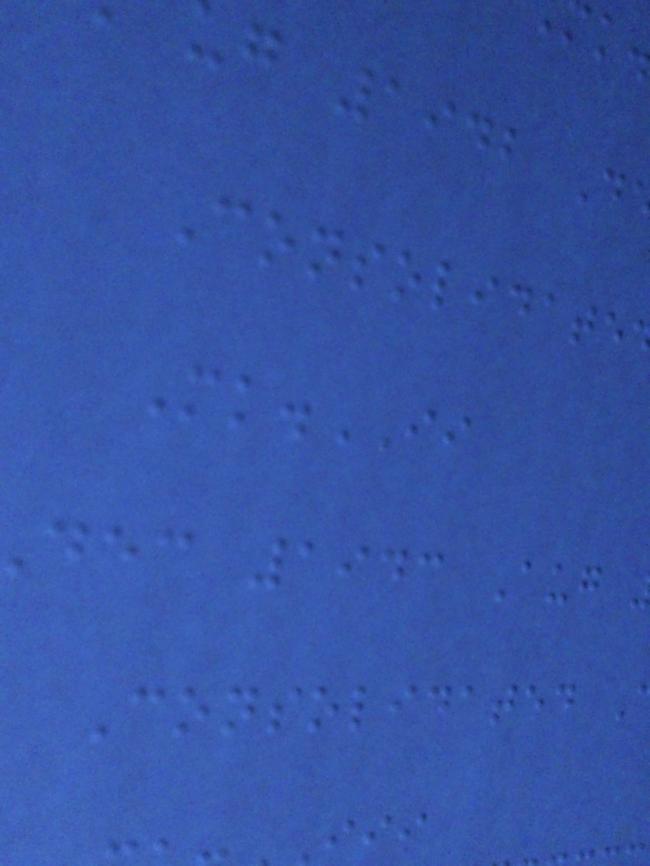ug 1942 D
Consolidate
Mk.II
dec 1943 Aug
Consolidated
